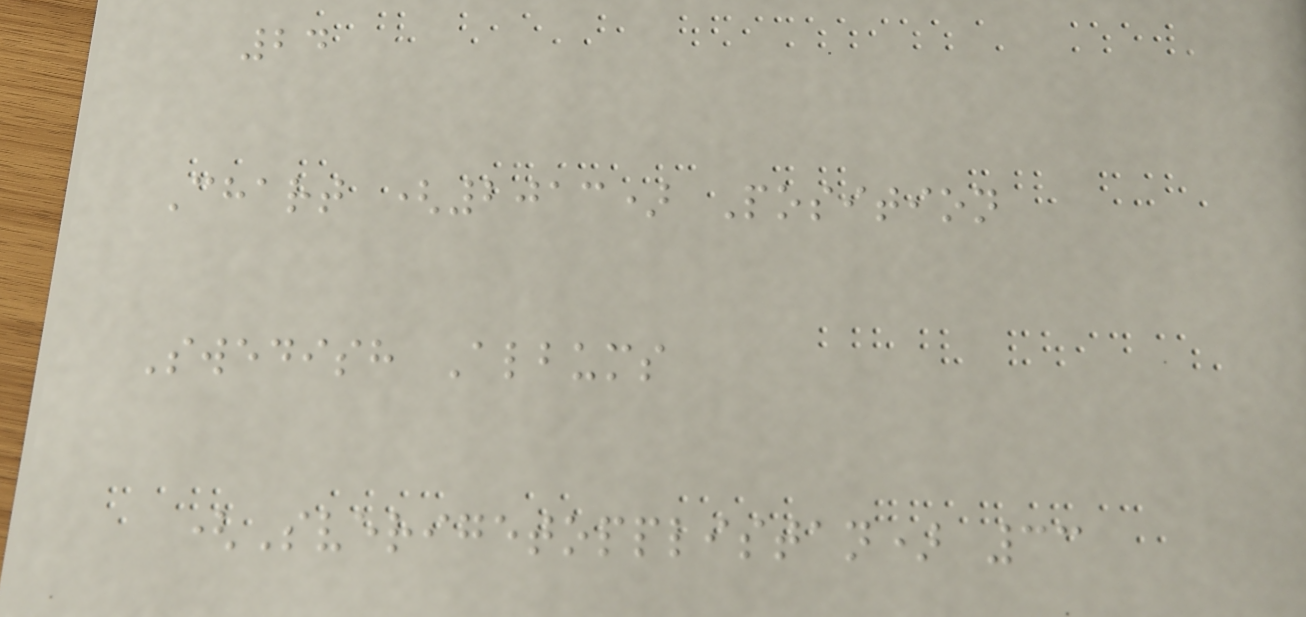24
Chart (2013) Position
Swedish Albums
(Sverigetopplistan) 33
